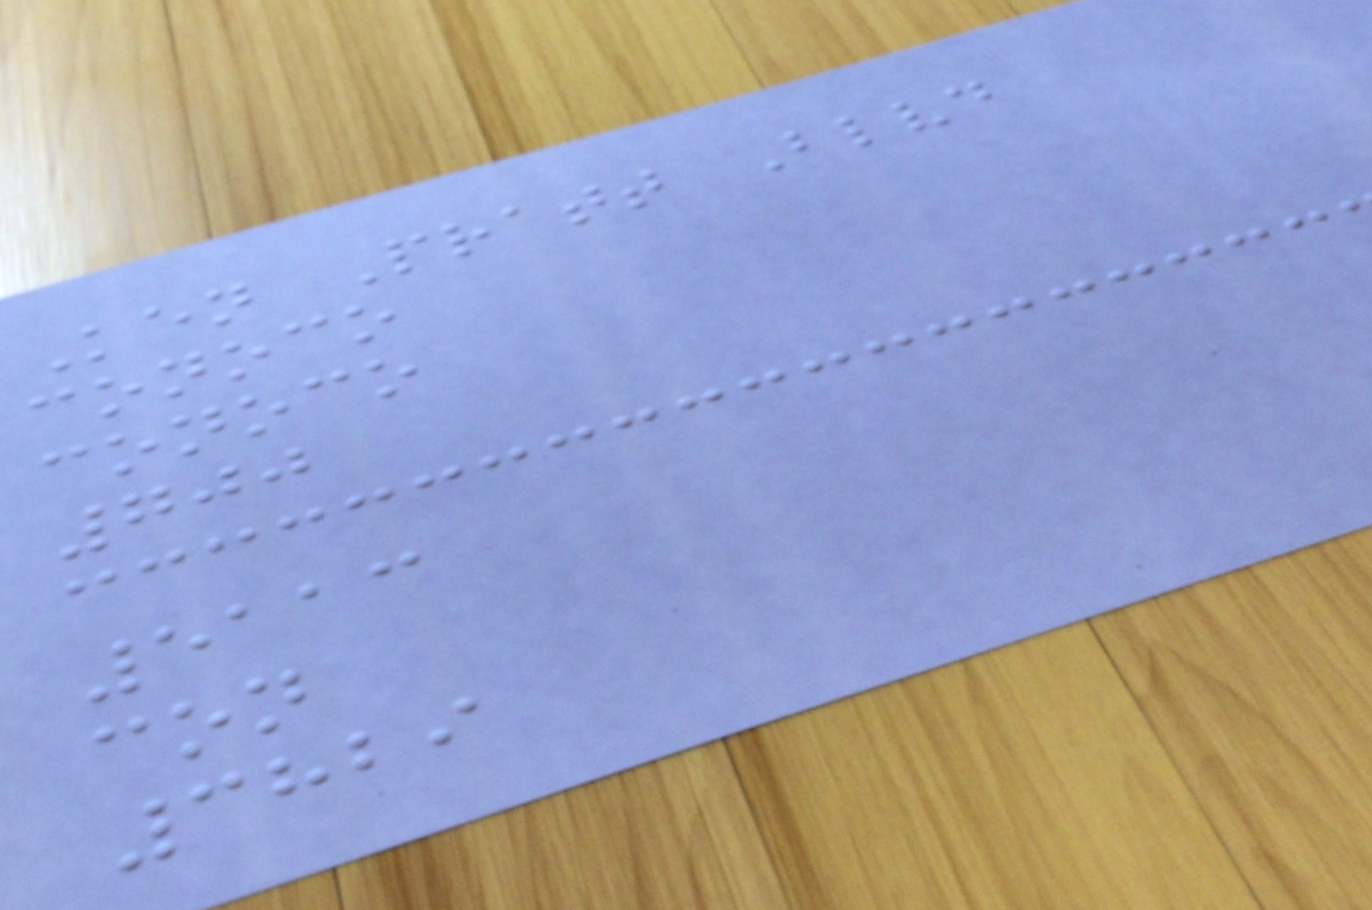Ken Pratt Blvd
conoco
conoco
700
5113
con
3829
